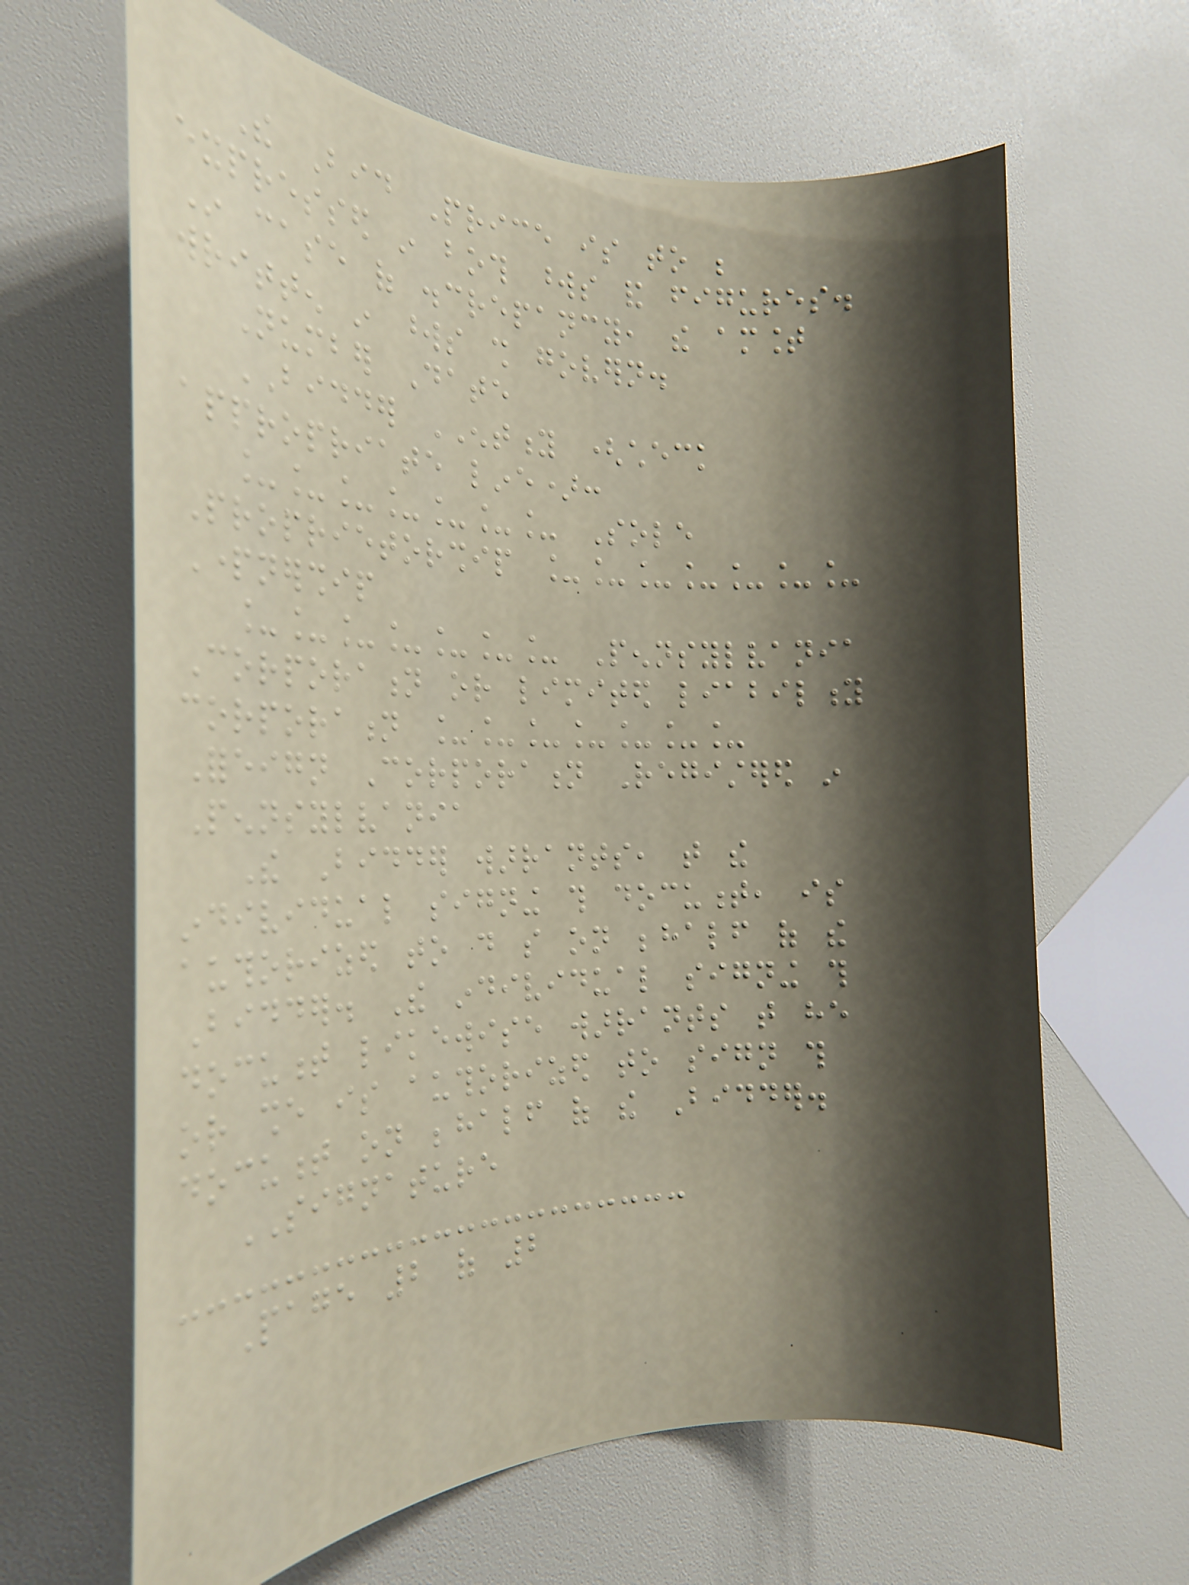The Bid Price is to be
expressed in both words and figures.
In case of discrepancy, the amount
written in words shall govern.
Number Date
BIDDER ENTITY (check
appropriate line):
_______ Sole
Proprietorship _______
Partnership
_______ Pennsylvania
Corporation or limited liability
corporation _______
Foreign Corporation Registered in
Pennsylvania
The Bidder warrants, that the
individual signing this document, is
authorized to do so on behalf of the
Bidder. The individual signing this
document likewise warrants that he
or she is authorized to sign this
document on behalf of the Bidder.
SIGNATURE
Page 2 of 2
